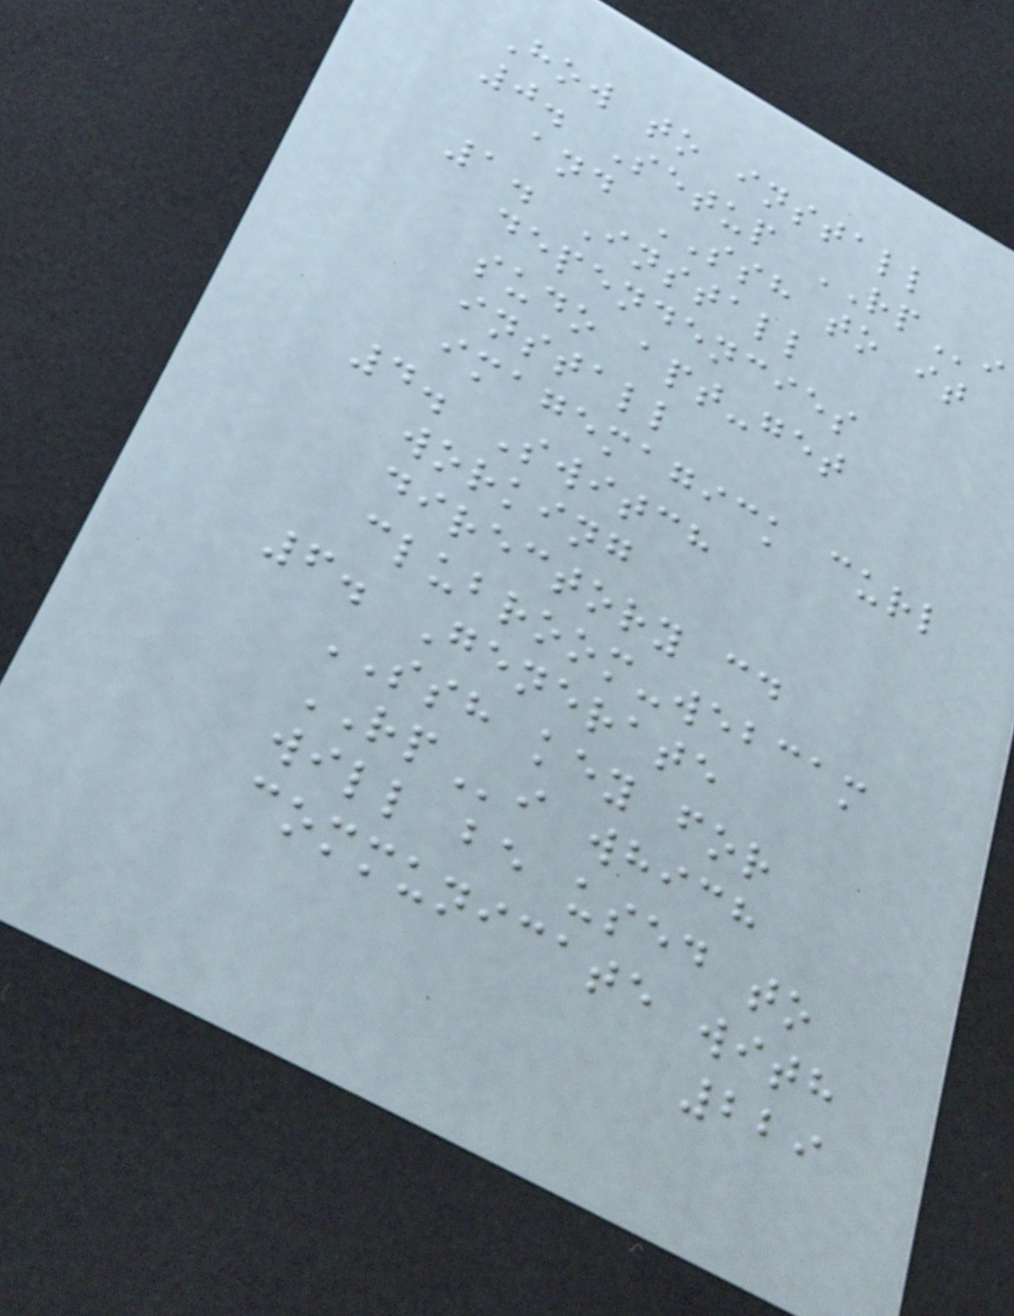How to install
0. Setup RPi
and SSH to it
1. Install
dependencies
sudo apt-get
install
imagemagick curl
4. Switch
working
directory cd
clubroom-webcam
6. Generate
SSH key for
RPi which
will be used to
communicate with
229
